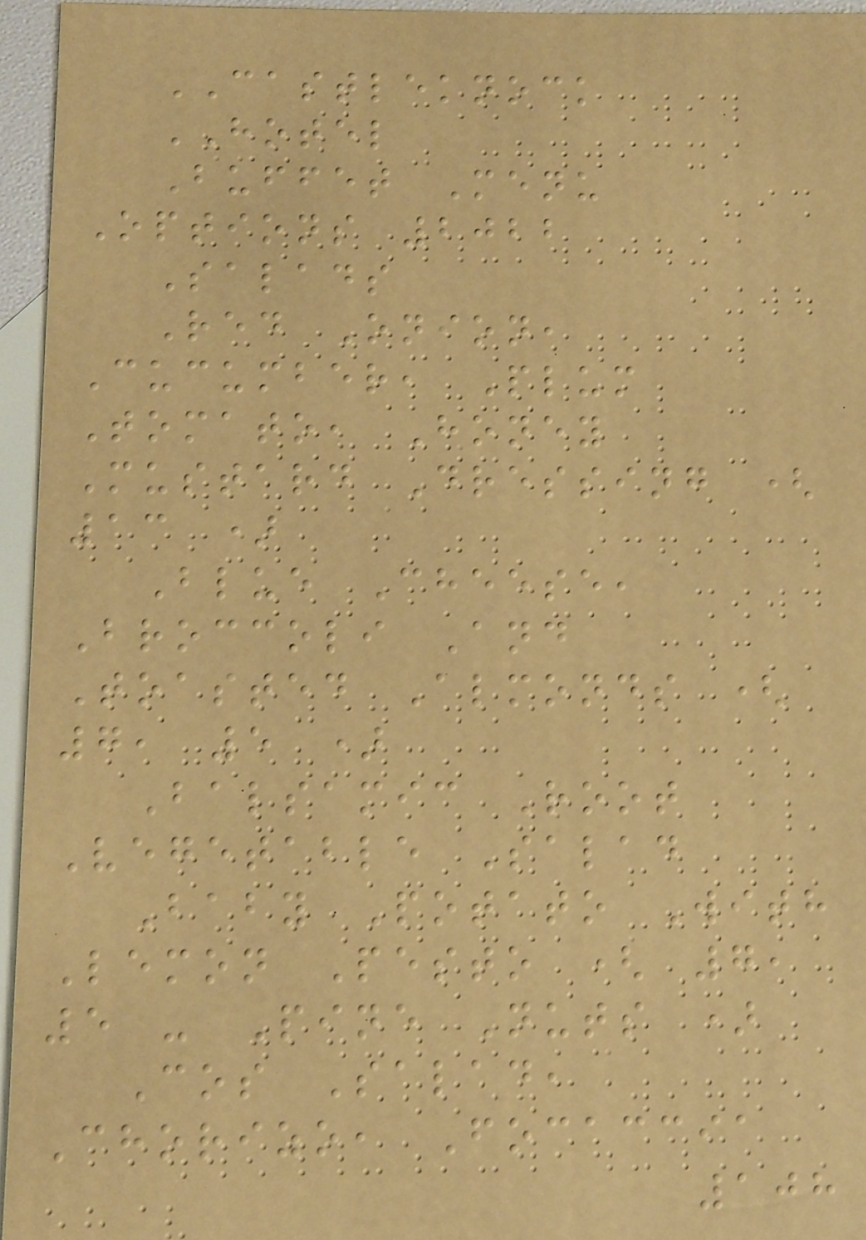CASTLEKNOCK
HOTEL
Buffet Menu
Options 2022
Salads
Red Onion,
Cucumber, Plum
Tomato, Honey
Mustard Dressing (
13 )
Blue Cheese,
Broccoli And
Toasted Almonds (
7, 5 )
Balsamic Root
Vegetable Salad
Baby Potato With
Lemon Pesto ( 7,
5 - Pine Nuts )
Cos Salad,
Chorizo, Focaccia
108
